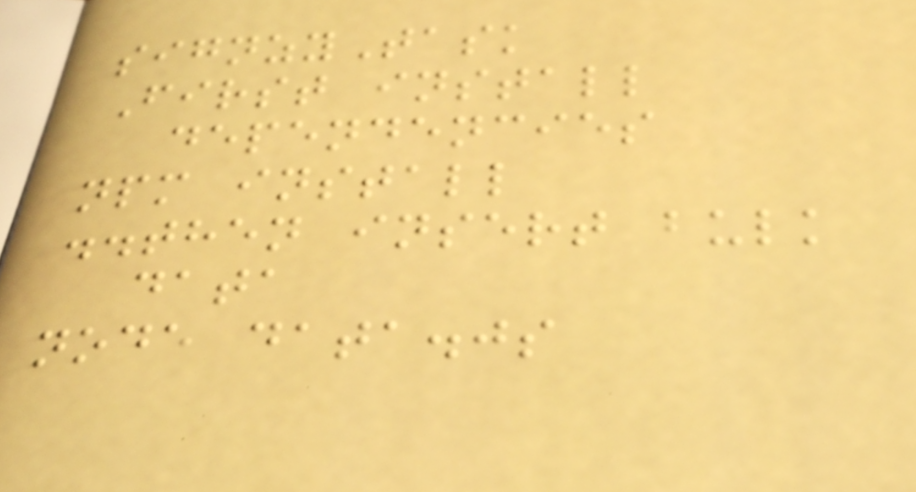signzyTask
First install
dependencies
npm install
..then insert bulk
data
node data.js
